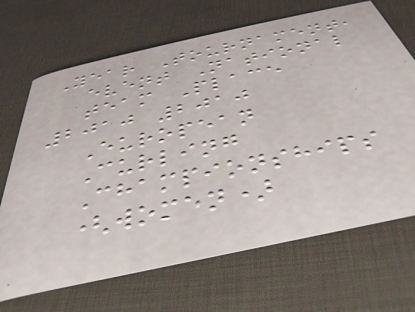Year Tournament,
event National
team Place
2010 2010
European
Curling
Championships
(women)
